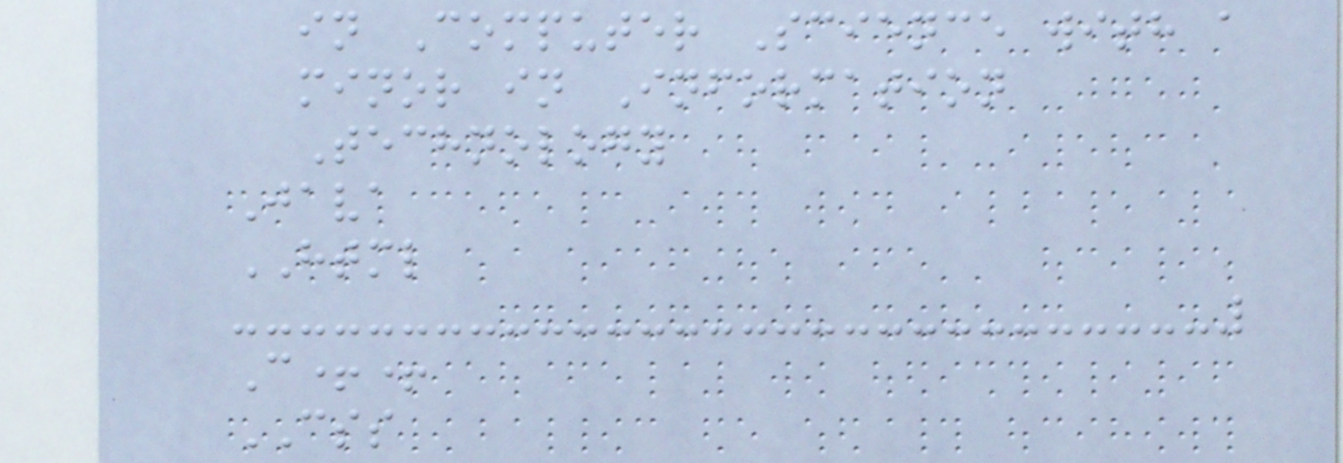in Computer Science with a
minor in Information
Technology
Java
HTML
C++
CSS
